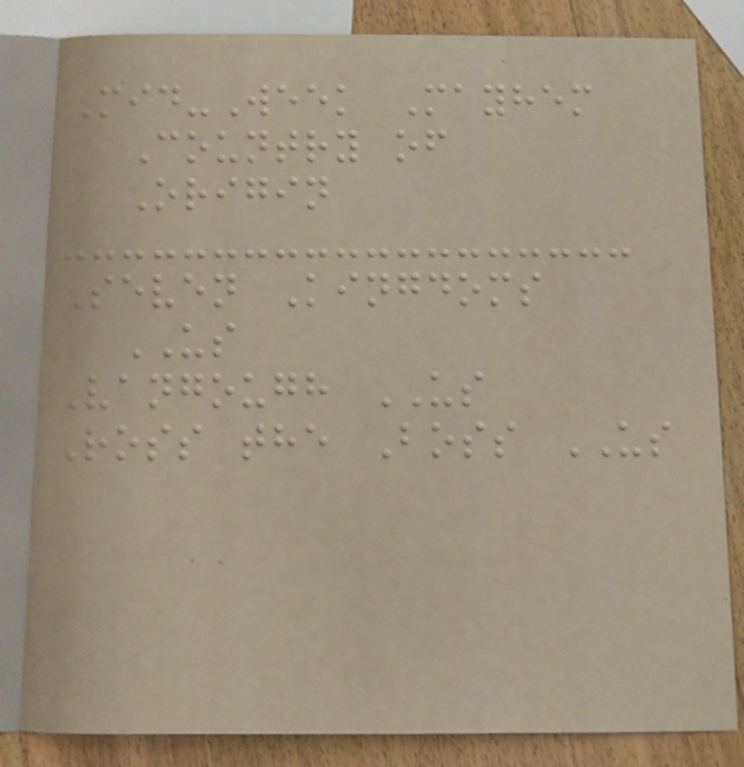Mid-Week Mayhem
Country of
Origin
Seven Kingdoms
US
Vangough US
Ross the Boss US
